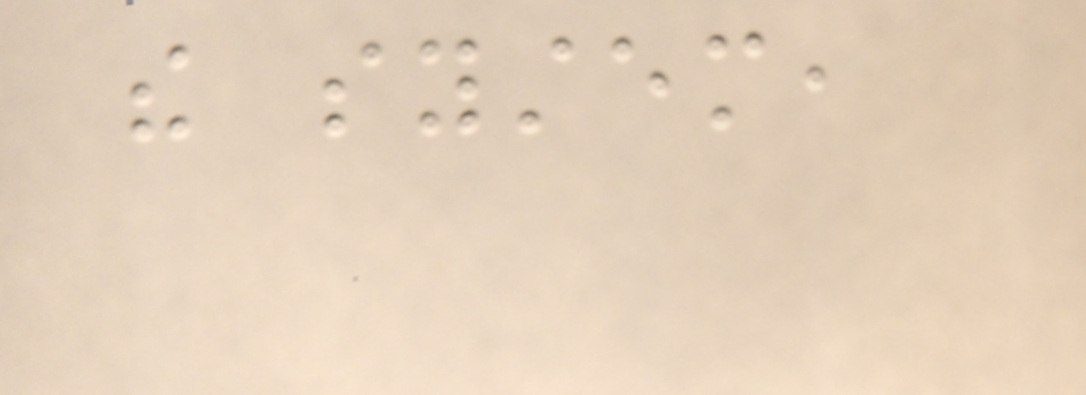the system,
